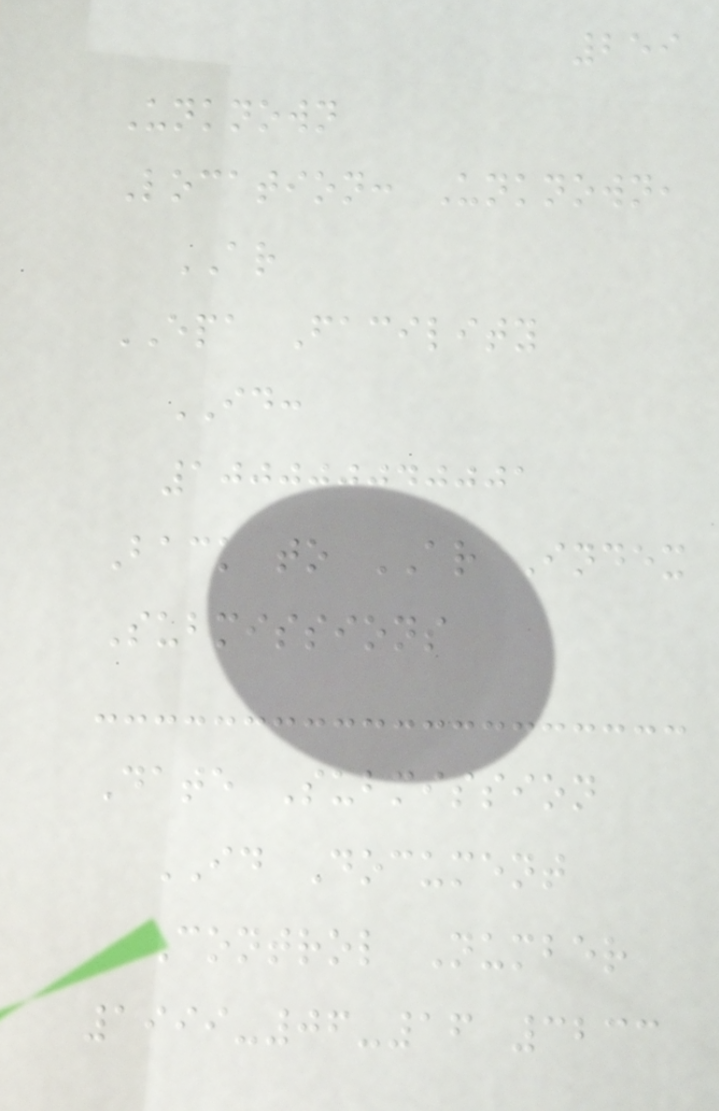259
Unknown
Location: Unknown,
AR
EPA Facility
ID:
100000040001
Back to AR Index
Submissions
Date Submission
ID Document
Control Number
1999-06-16 3233
